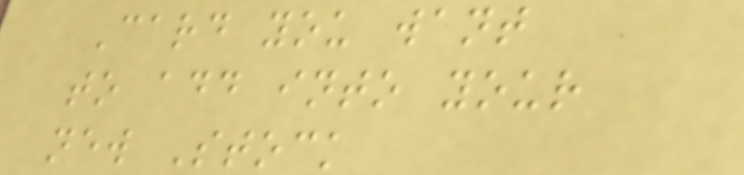Card you want
to add into your
new Stock
